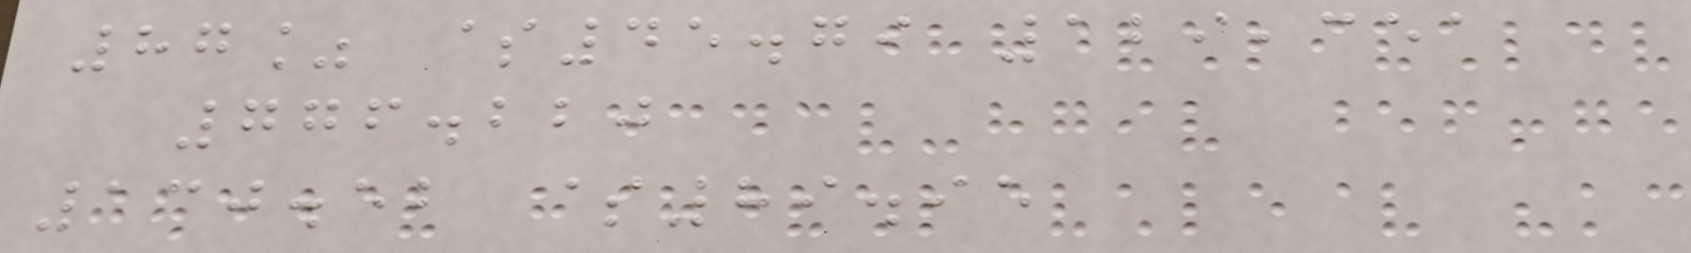87% $45.79 129,351
776.220
130.52 $89.95
